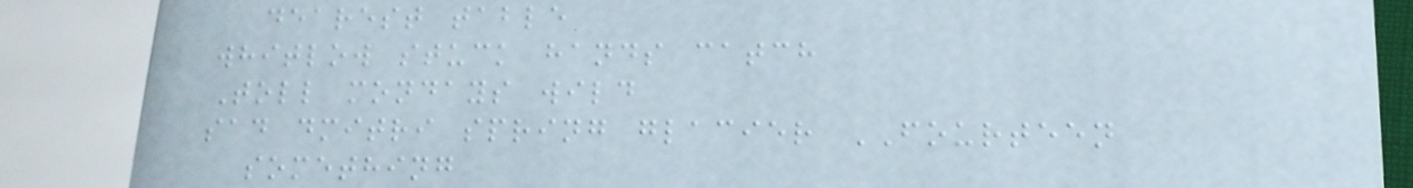dearest table
whitlow stuck hands catch
Toll mondays wild
sad dmitri spring glacier FOURTEEN
something
